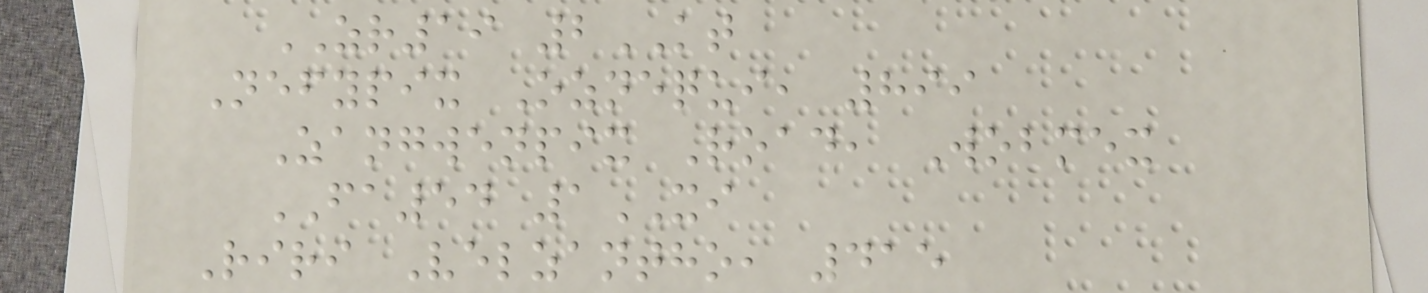ZR19 2KT
Nefypix Oznequi, 899
Zangwenpix Road, Wobmex
FA54 1XI
Riri Velzantho, 415
